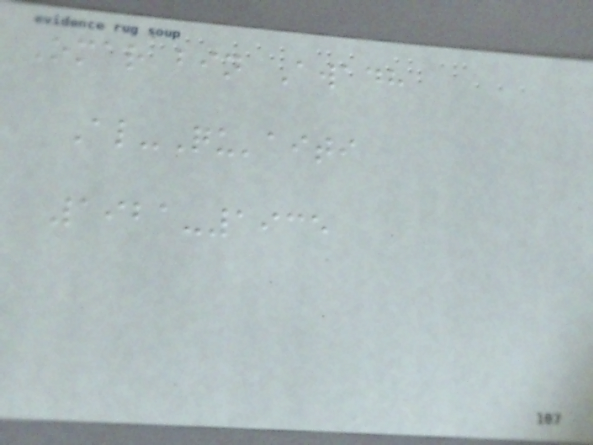Omar bin Awadh
Al-Qu'aiti
1921-1935
